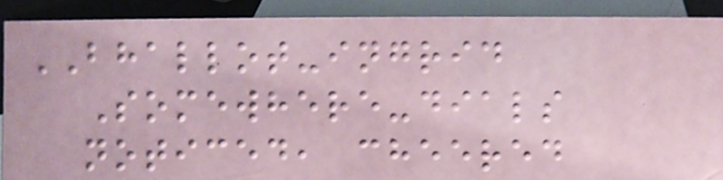BHALLOT-ingrid
Somewhere-dials
noticed, cheered
